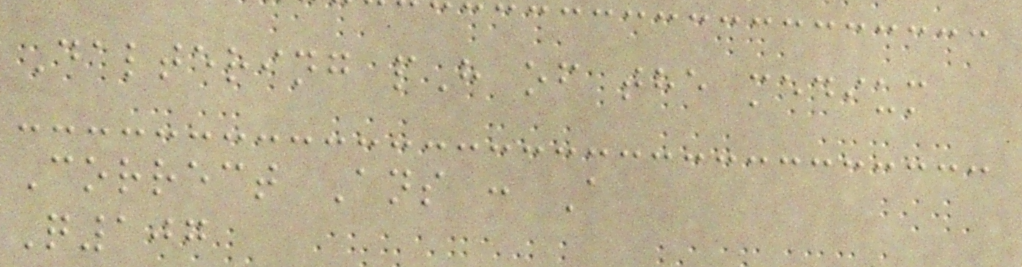Daltering pH of the medium
Correct Ans : A
Q107
